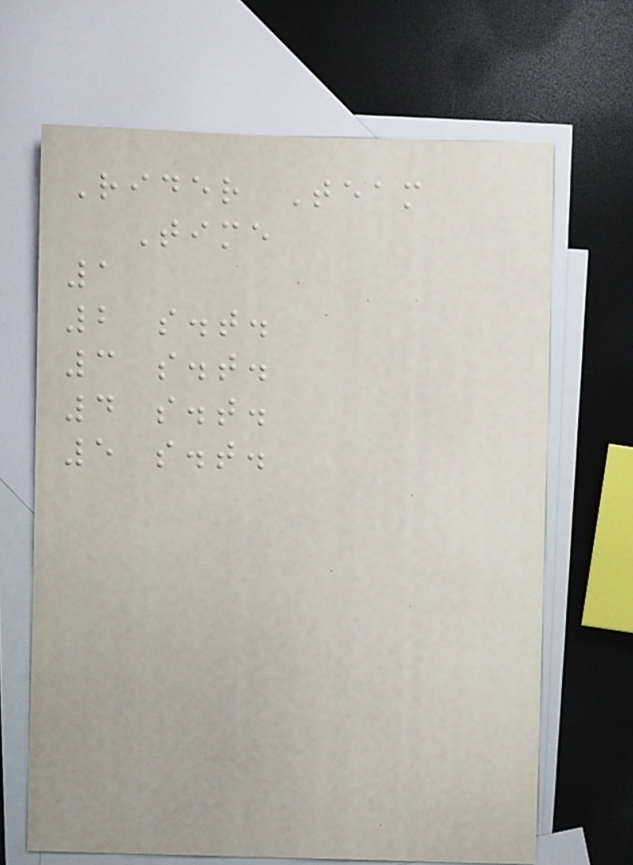Rider Team
Time
1
2 s.t.
3 s.t.
4 s.t.
5 s.t.
